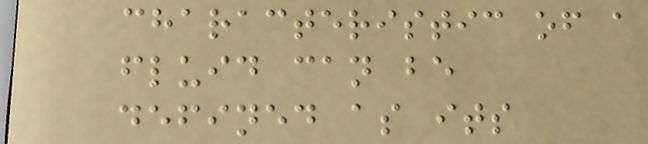characteristic of a
fluid can be
defined as its
